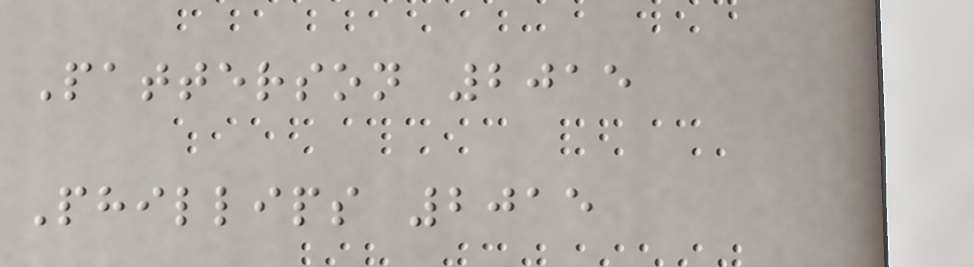Patterson 2015
Phillips 2015
